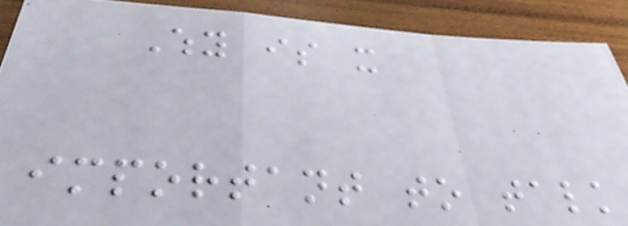Why is it
important to talk
